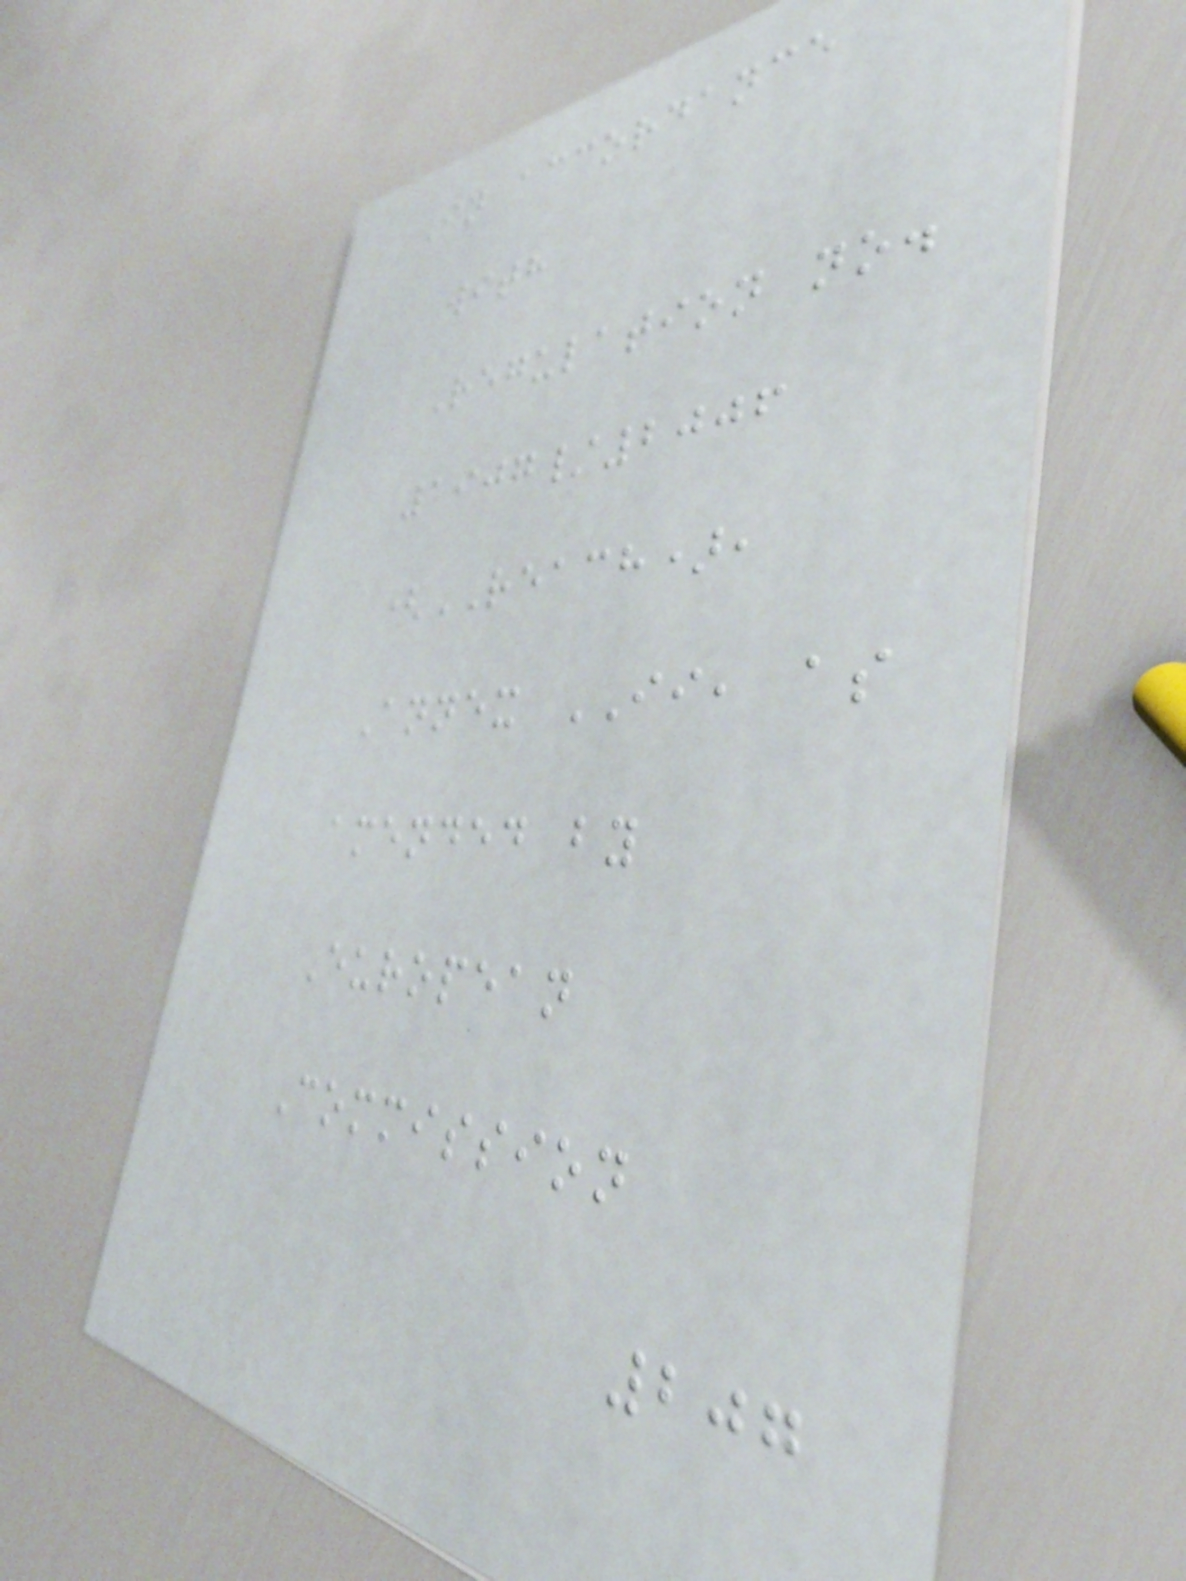In accordance
with
Regulation no.
1907/2006
(REACH),
Annex II, as
amended by
European
Commission
207
